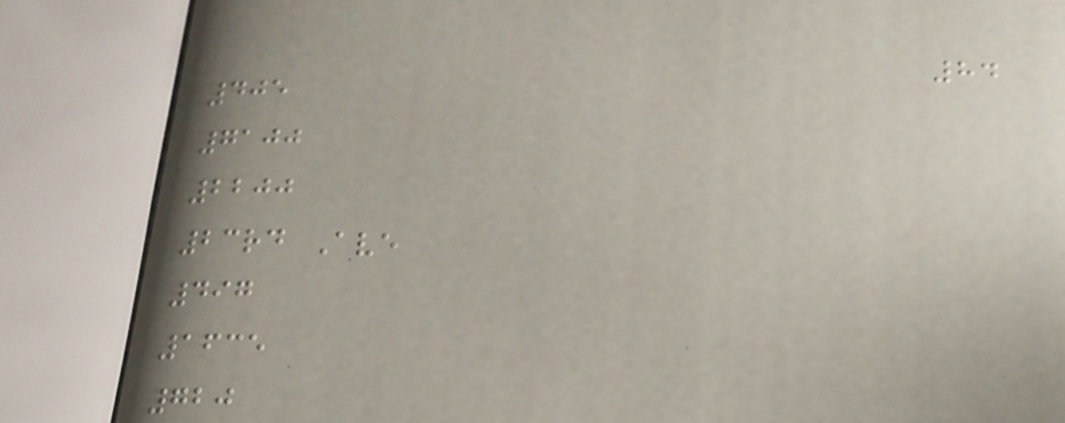84
405
7100
2200
23rd Ave
497
1635
720
